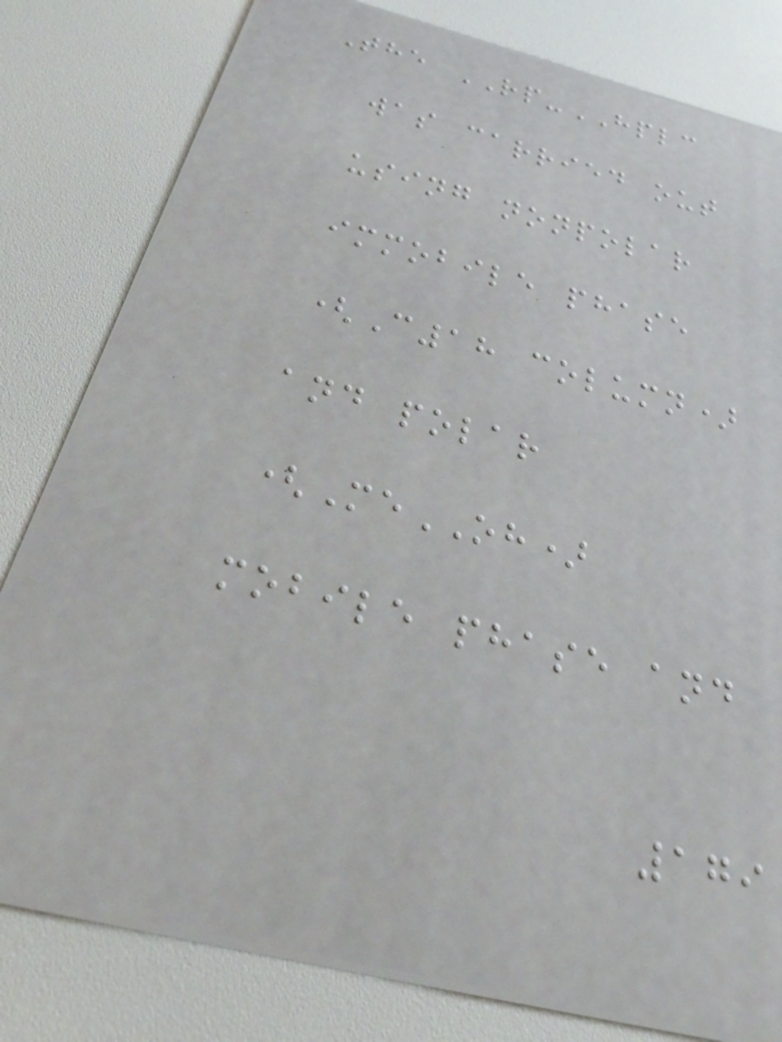The RP-HPLC
was carried out
using nonpolar
immobile phase
(C18 column)
and polar
(MeOH)
mobile phase and
179
